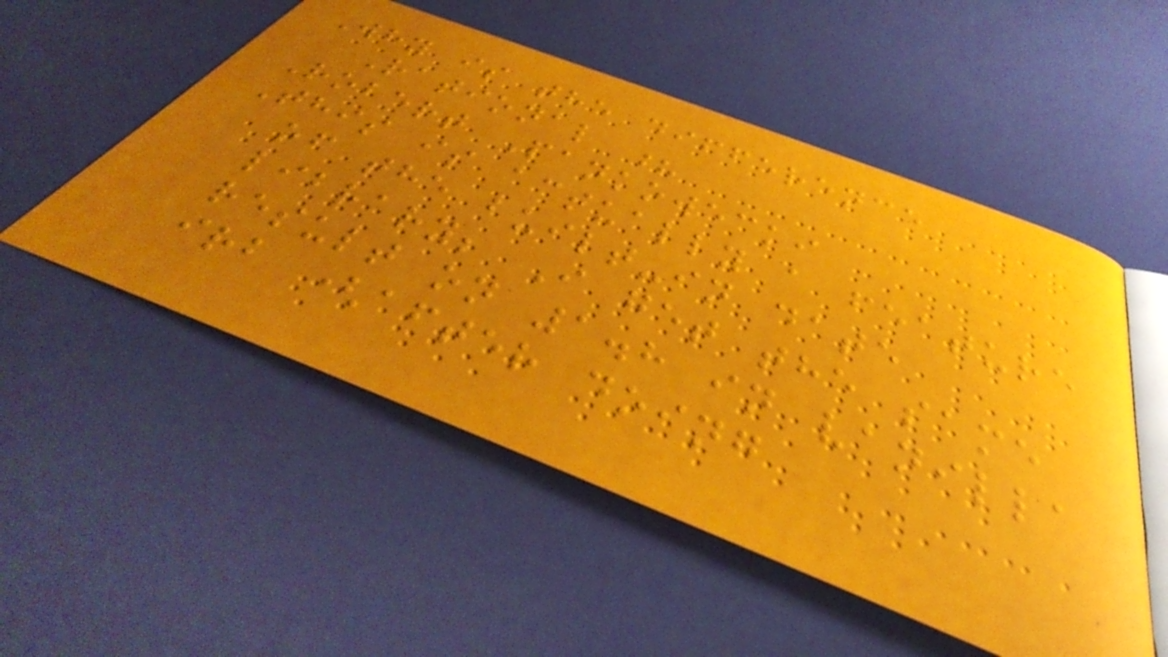Why is the difference
Rational ?
Robert Pankowecki
This is actually a feature
of the built-in date
library; I get the same
result on 1.8 in vanilla
irb (after doing
